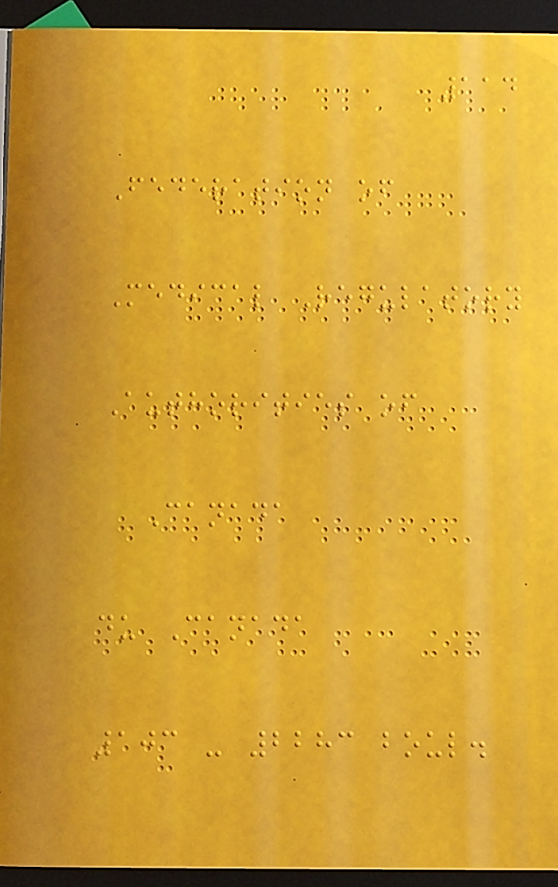114
Federation of
Medical Regulatory
Authorities of
Canada
du Canada
103 - 2283 boul.
